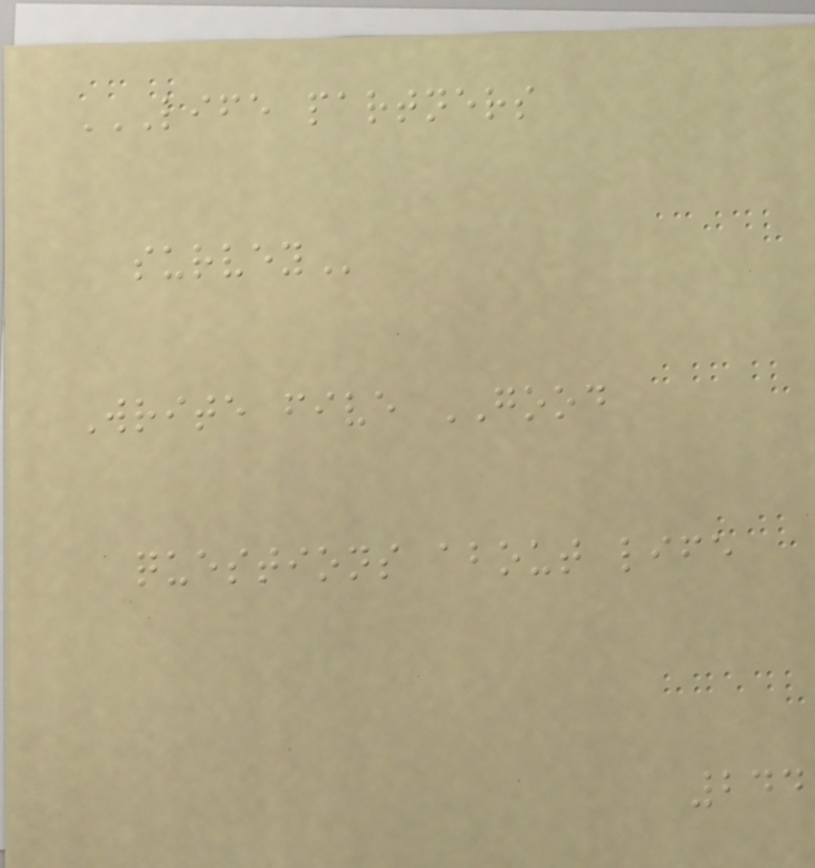LIFE PARTNERS
SURVEY
Write five GOOD
questions about life
244
